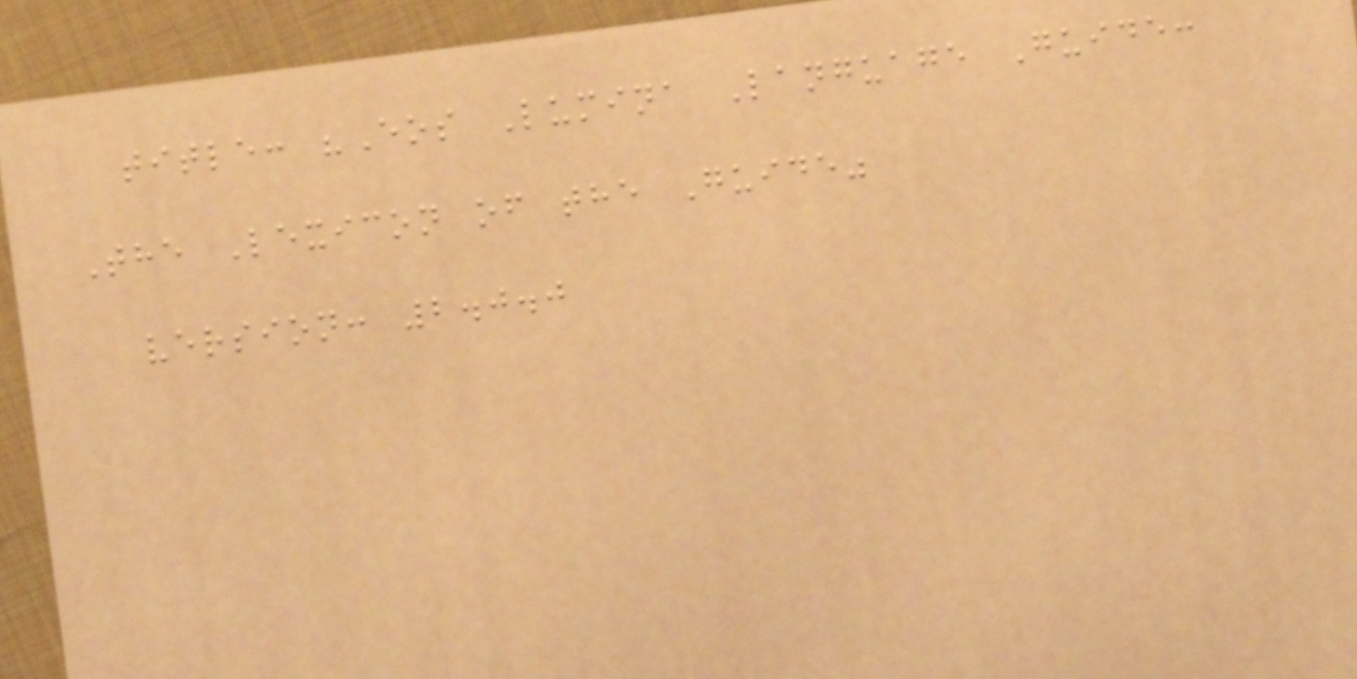title: "Eos Lumina Language Guide:
The Lexicon of the Guide"
version: 2.0.0
